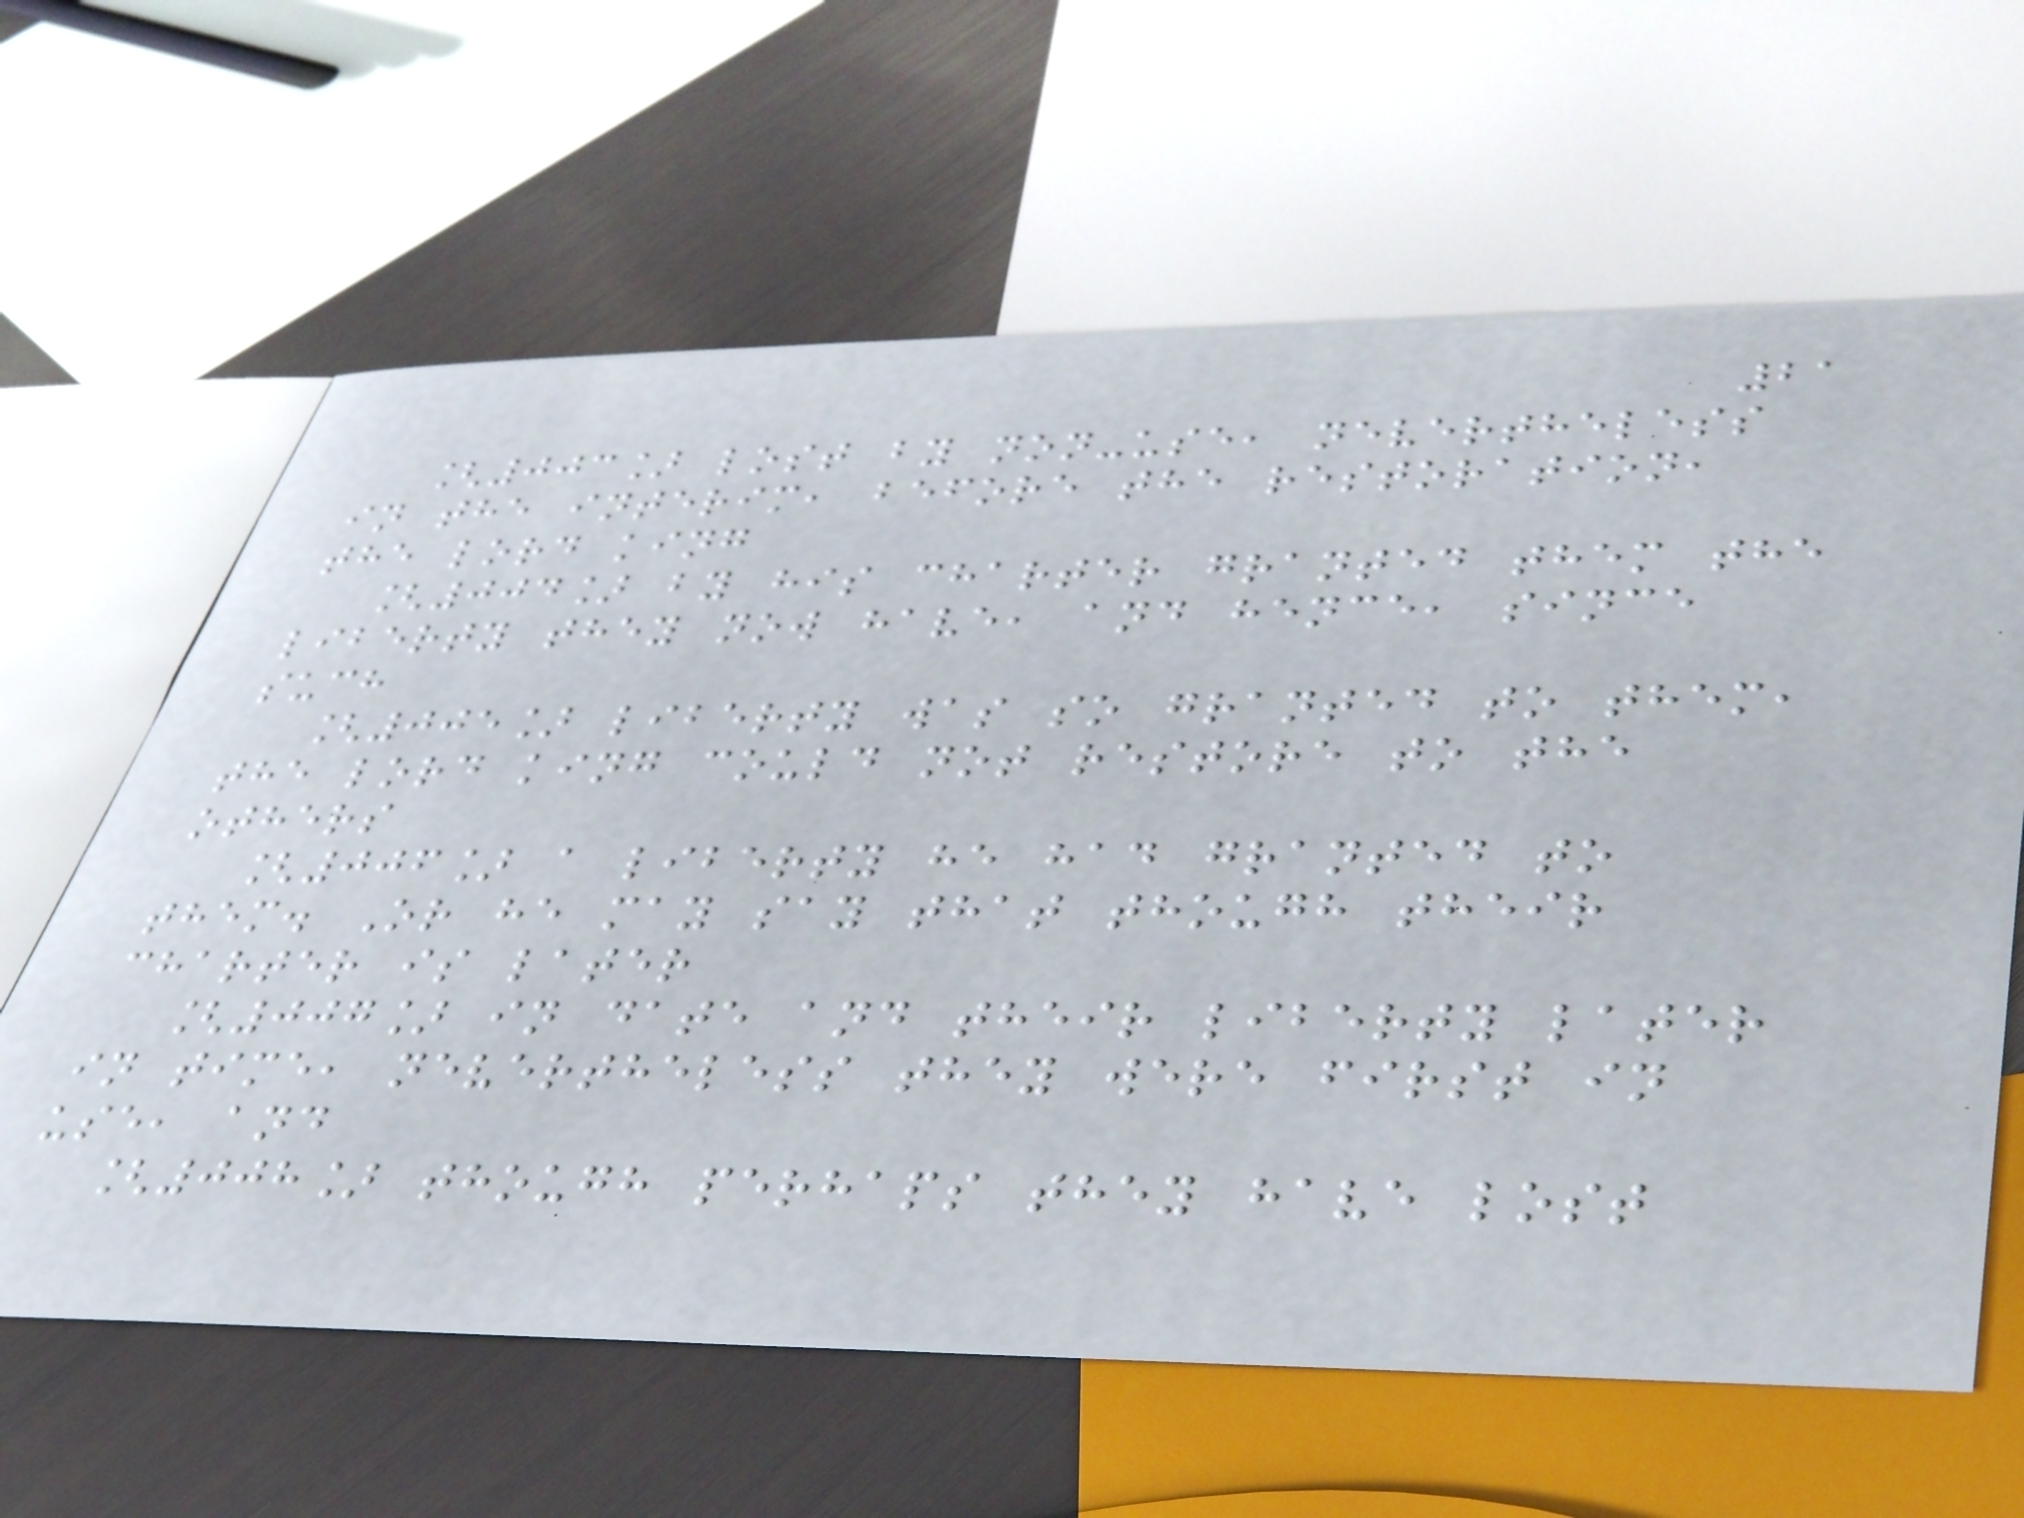21
[003] lost by non-use, nevertheless
in the interim, before the restoration,
the lord king
[004] by his charter granted them the
liberty they now have, and hence, since
such
[005] liberty was so granted to them,
the lord king could not restore to the
others
[006] a liberty he had granted to
them. Or he may say that though their
charter is later
[007] in date and their liberty later
in time, nevertheless they were first in
use, and
[008] though perhaps they have lost
